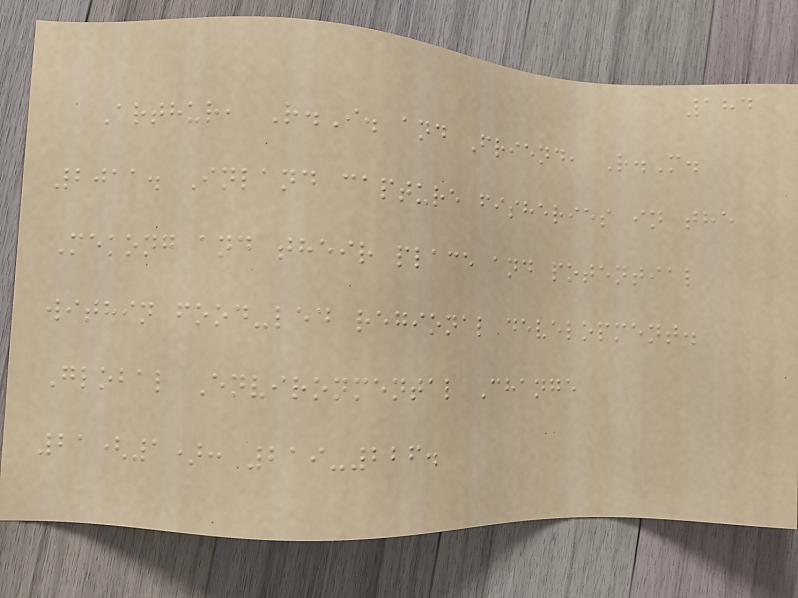184
Arthur, R.I. and Friend, R.M.
2011. Inland capture fisheries in the
Mekong and their place and potential
within food-led regional development.
Global Environmental Change
21(1): 219-226.
